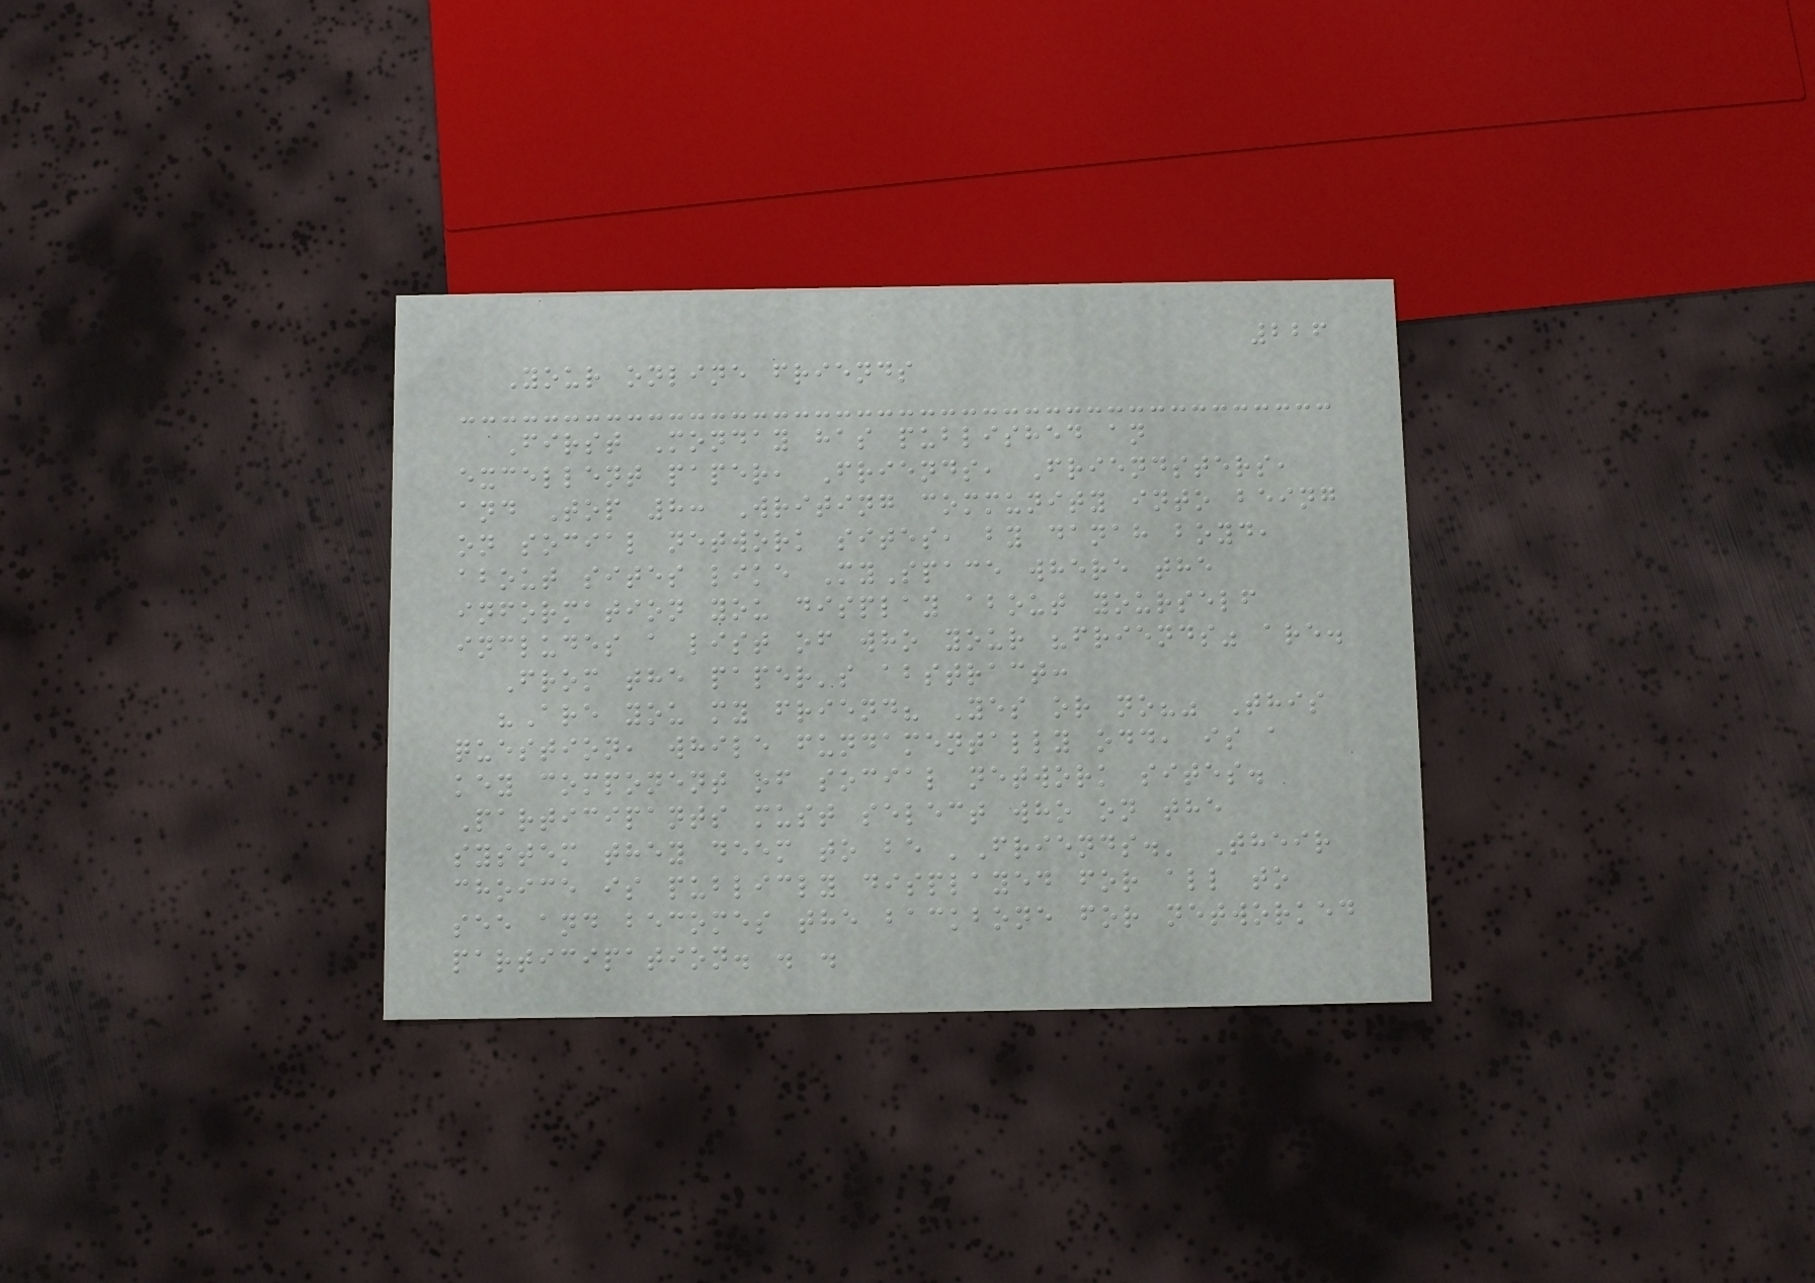226
Your online friends
First Monday has published an
excellent paper, Friends, Friendsters,
and Top 8: Writing community into being
on social network sites, by danah boyd,
about sites like MySpace where the
information you display about yourself
includes a list of who your "friends" are.
From the paper's abstract:
"Are you my friend? Yes or no?" This
question, while fundamentally odd, is a
key component of social network sites.
Participants must select who on the
system they deem to be 'Friends.' Their
choice is publicly displayed for all to
see and becomes the backbone for networked
participation. . .
